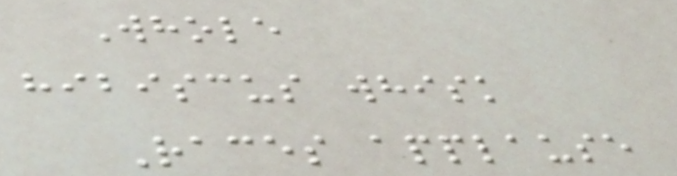Whole
hibiscus whisk
Races applause
